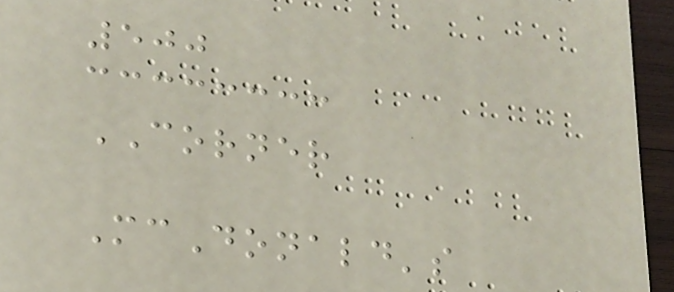500
CORNER
McDonald's
